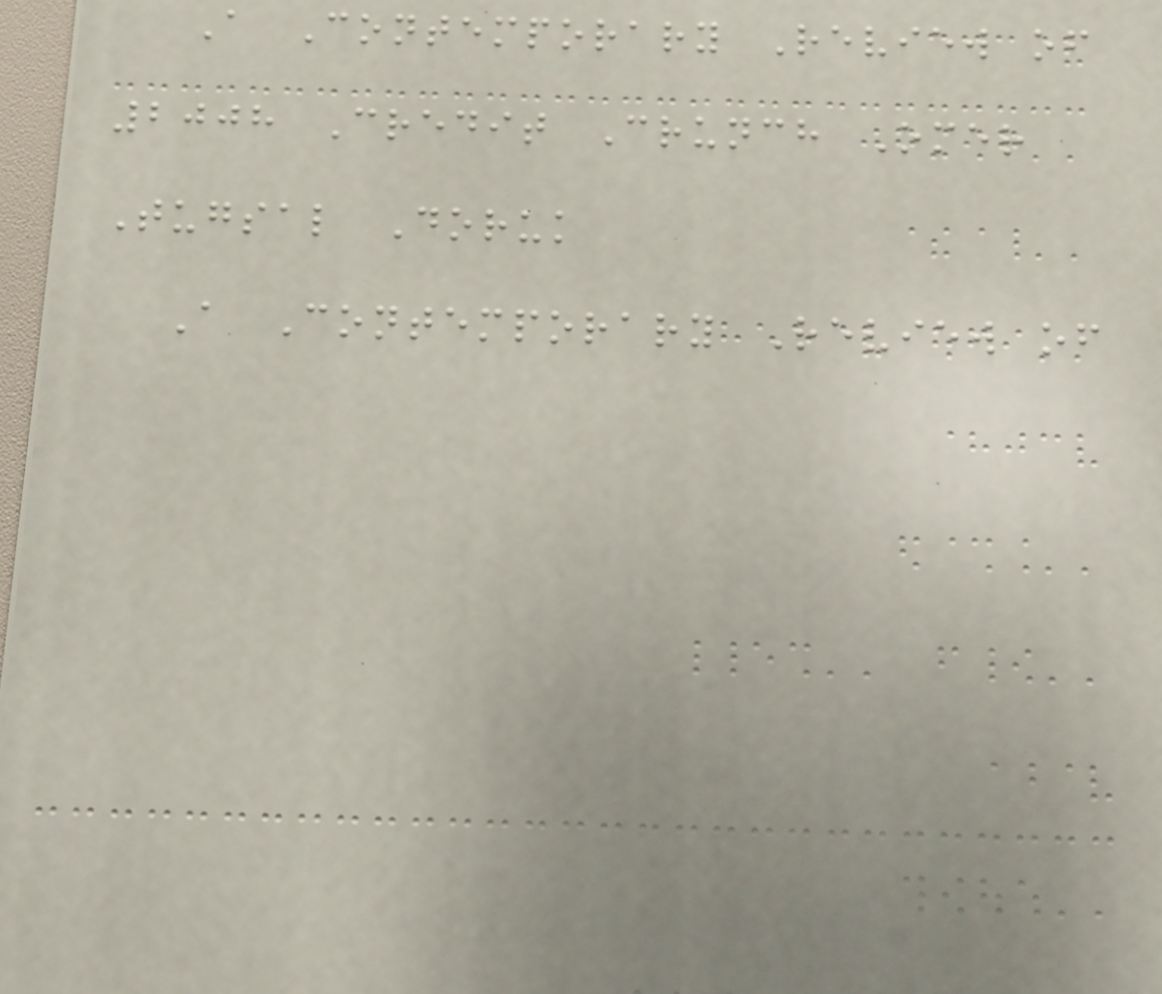A Contemporary Review of
2008 Credit Crunch Omer
Tugsal Doruk
A Contemporary Review of
